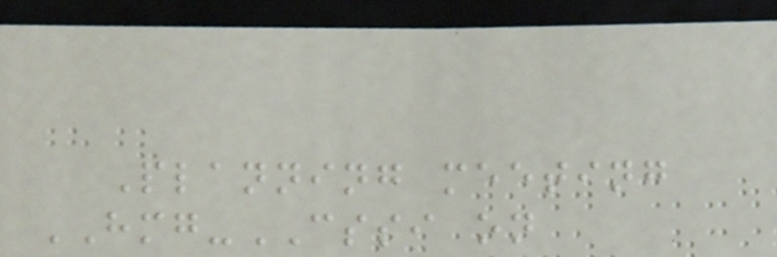Planning meeting
HMG-CSSI on
